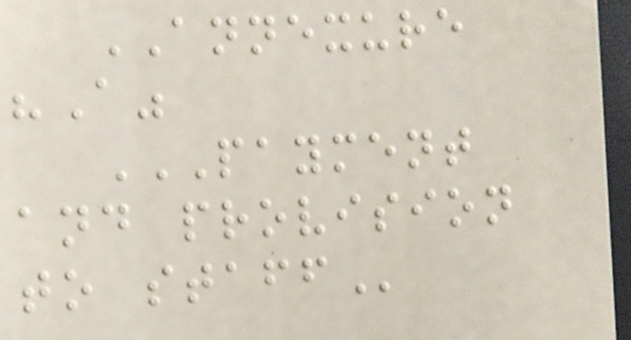ANNEXURE
"A"
PAYMENT
AND PROVISION
TO STAFF
